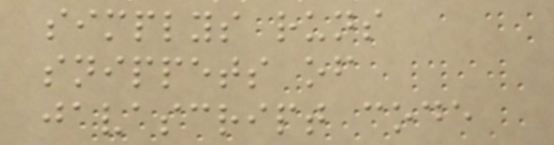simplys runs
snippets of
javascript code
